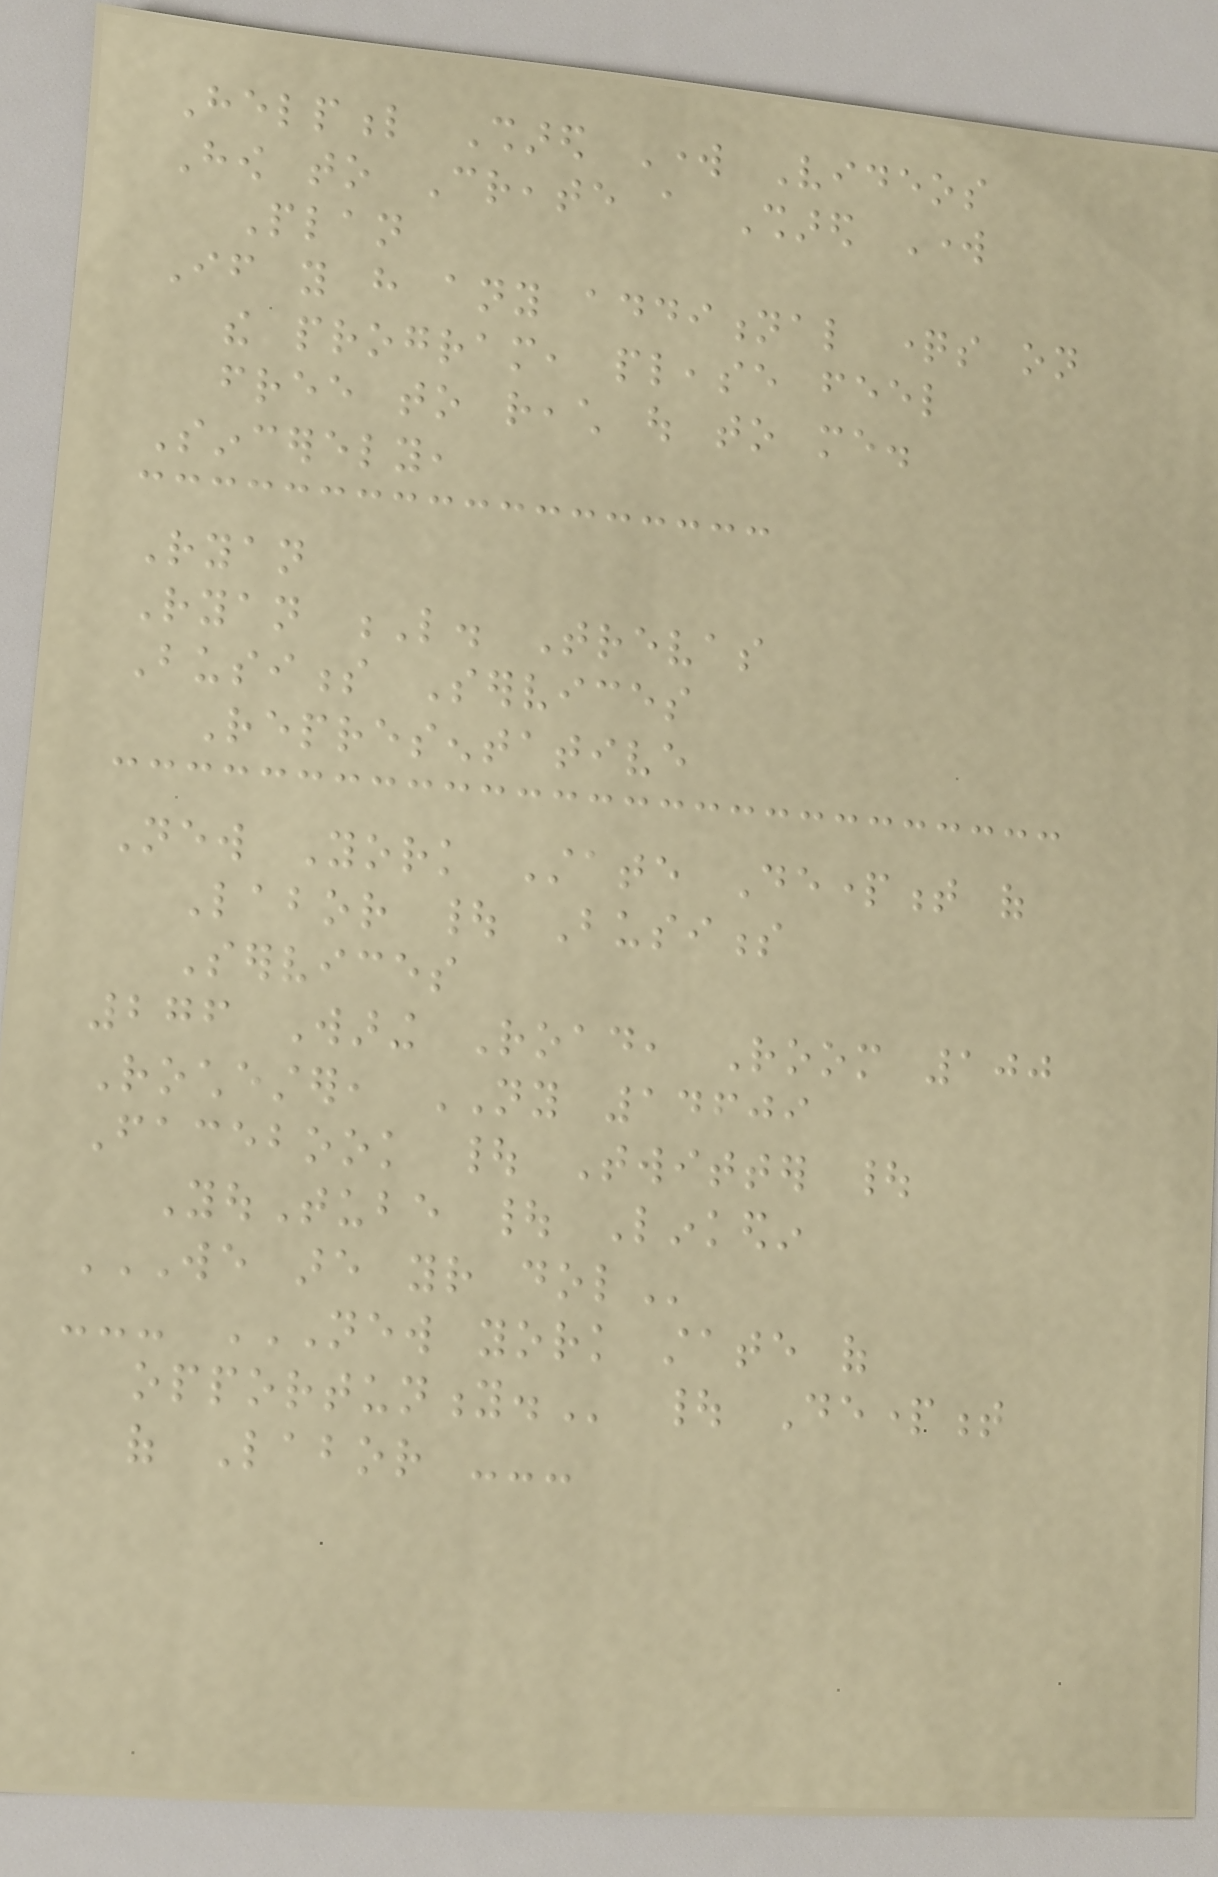Helpful Shared Work Videos
How to Create a Shared Work
Plan
If you have any additional questions on
the program, please feel
free to reach out to me.
Sincerely,
Ryan
Ryan L. Trevas
Business Services
Representative
New York State Department of
Labor | Business
Services
276 Waring Road, Room 100
Rochester, NY 14609
Facebook | Twitter |
YouTube | Linkedin
WE ARE YOUR DOL
--- NEW YORK STATE OF
OPPORTUNITY. | Department
of Labor ---
